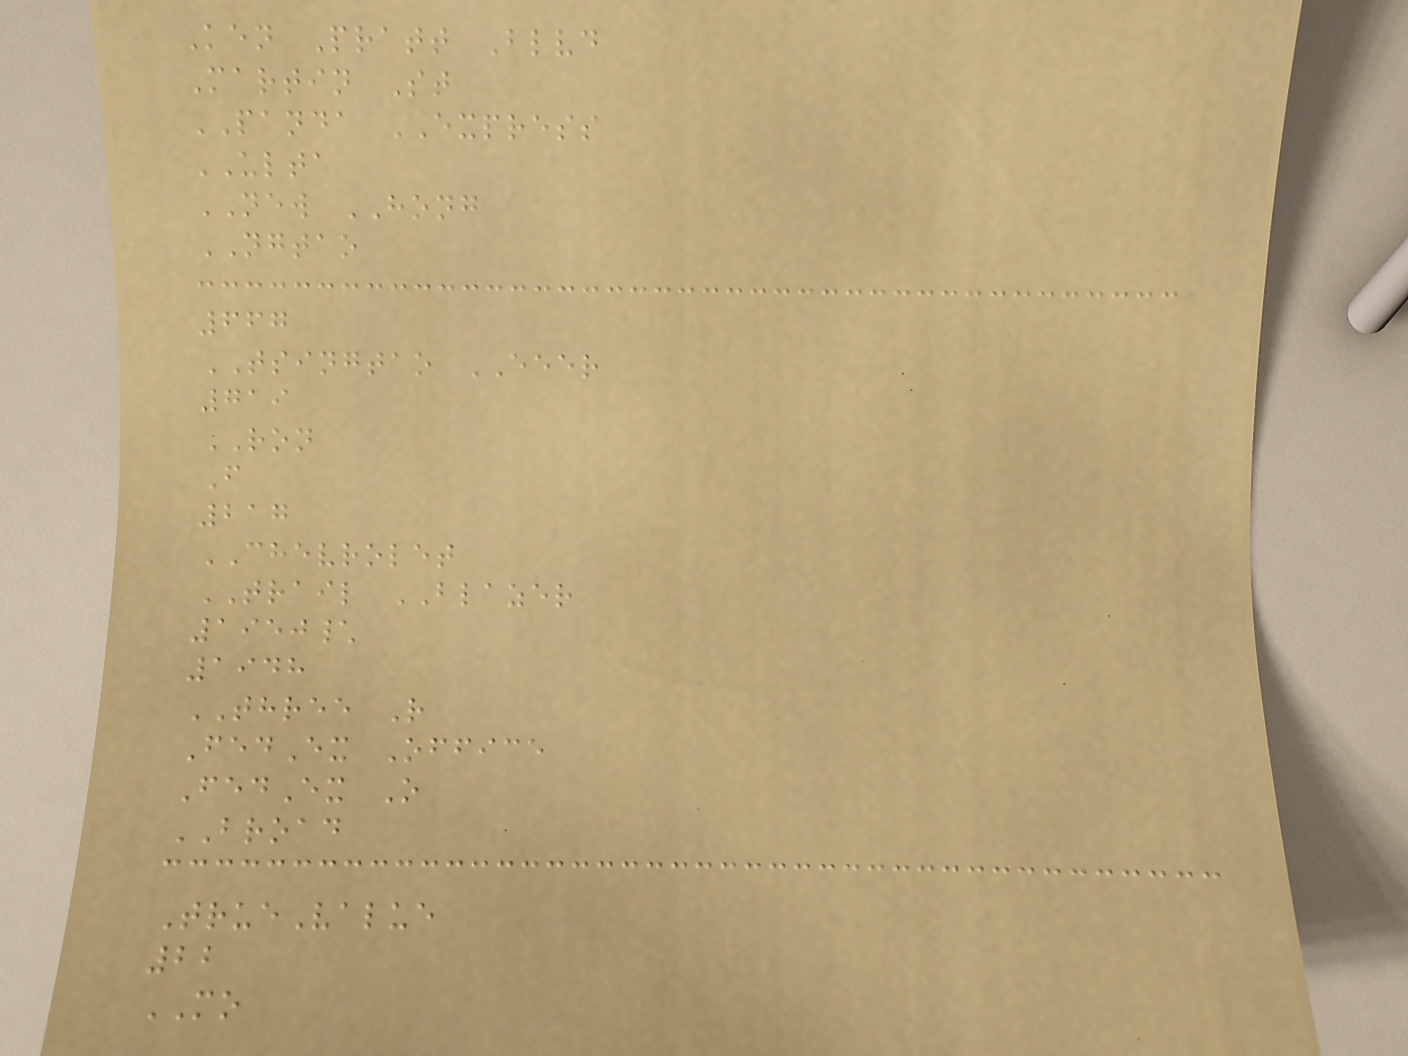Ken Pratt Blvd
Martin St
PANDA EXPRESS
ULTA
NEW HONG
NGTAO
667
TSINGTAO EEER
719
RON
F
217
CHEVROLET
TRAIL BLAZER
1950\
1948
THREE R
FedEx Office
FedEx O
BROAD
TrueValue
22
MO
